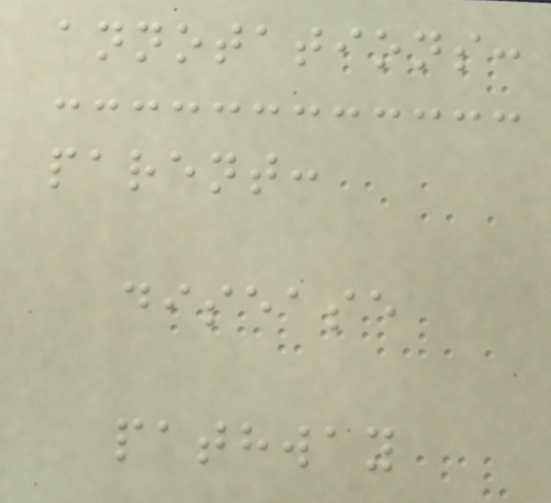annotations:
parent:
disease
pathway
